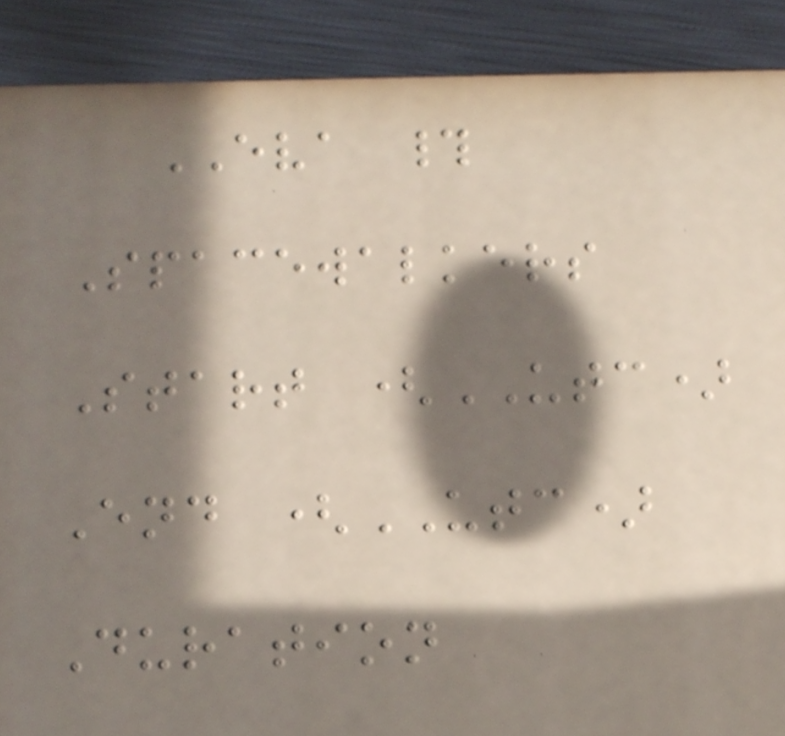EVA #
Spacewalkers
Start (UTC)
End (UTC)
Duration
